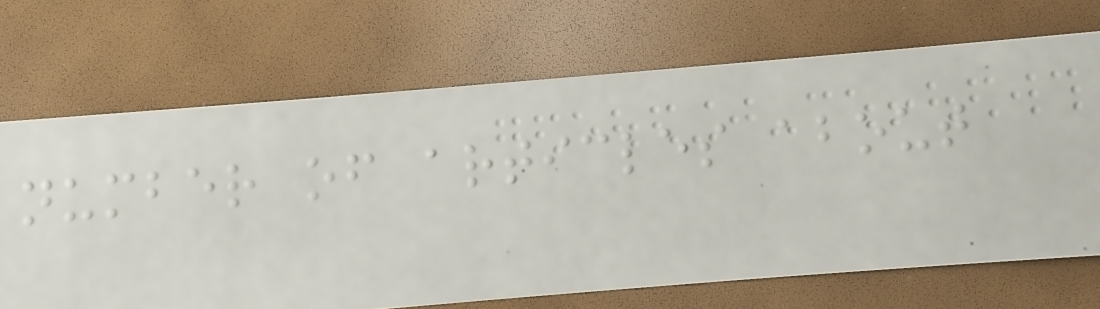number of articles about
